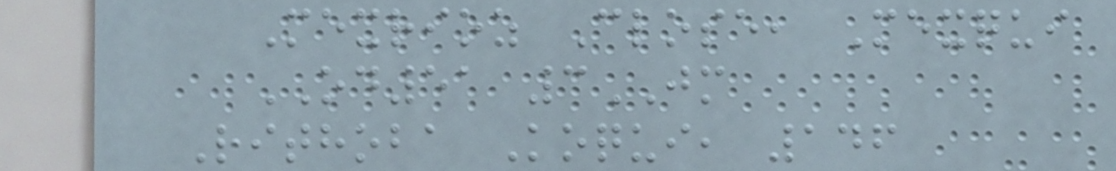Mexrioz Close, Mexqui
OD51 3JM
Rithoba Koqui, 146
